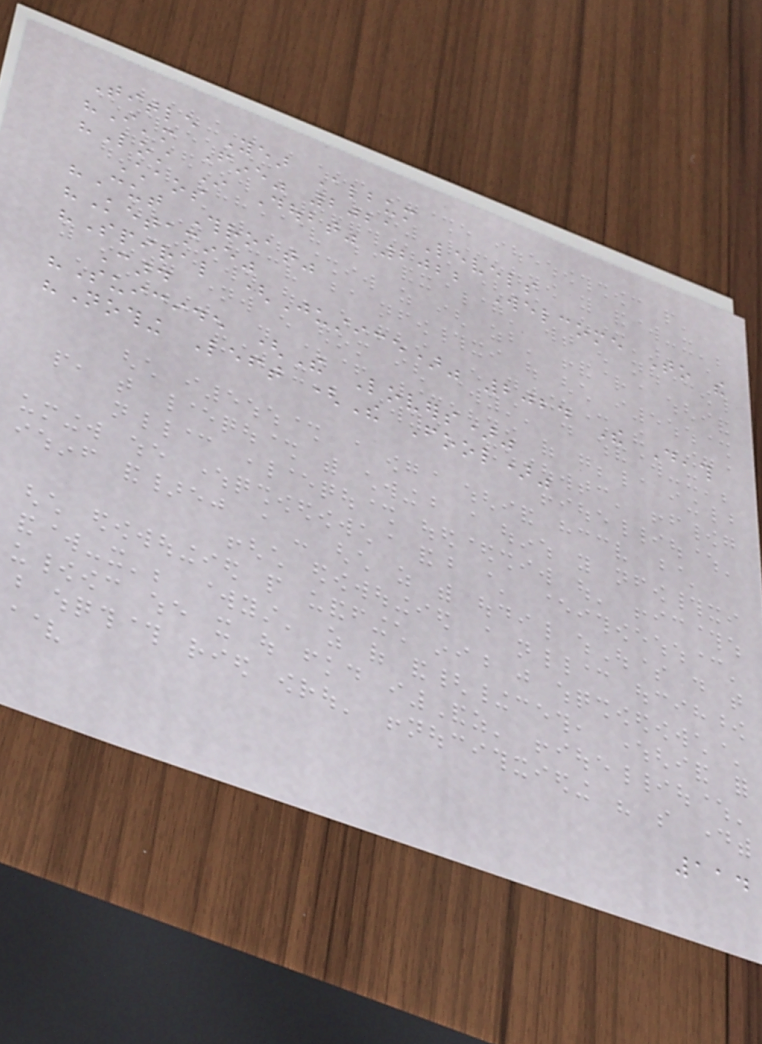Title Year Album
"I'm Fine" 2021 Levels
"Lost In Doubt" 2022 Welcome To the
Chaos
"Cut Throat"
"Ketamine"
"Spiral (Justice)" 2024 The Death
Card
"Suicide (The Lovers)"
"Nothing Left (The Fool)"
114
